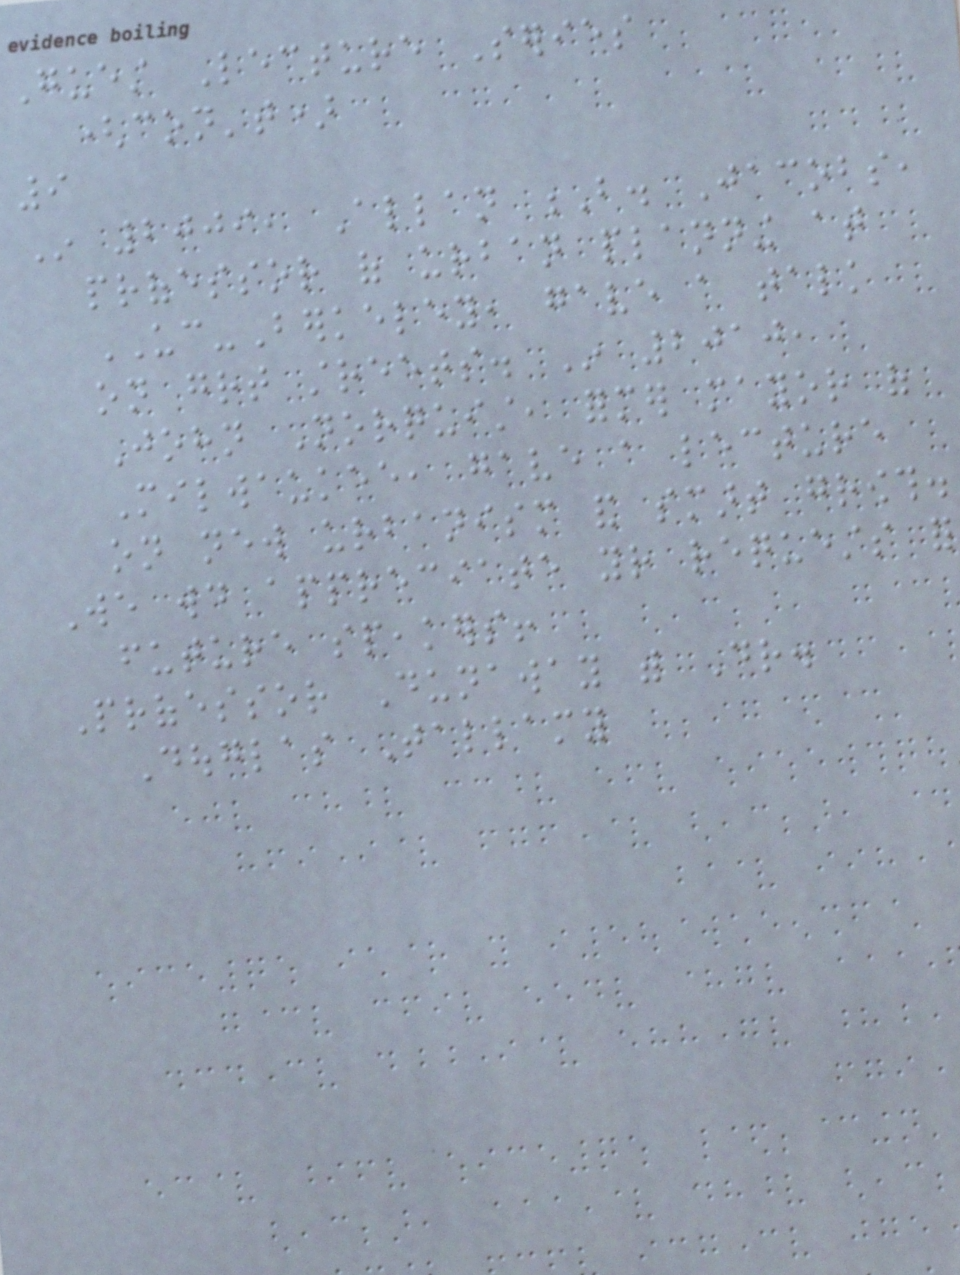Guest Lecture Series
(con't)
9
In 2009, Allan B. Jacobs,
professor of urban planning at
UC-Berkeley, gave a talk
on great streets. In 2010,
John Norquist, former mayor of
Milwaukee, gave a lecture
on new urbanism and smart growth.
We would appreciate your requests for
future speakers!
Professor Dunaway with Dr.
Douglas Tallamy
